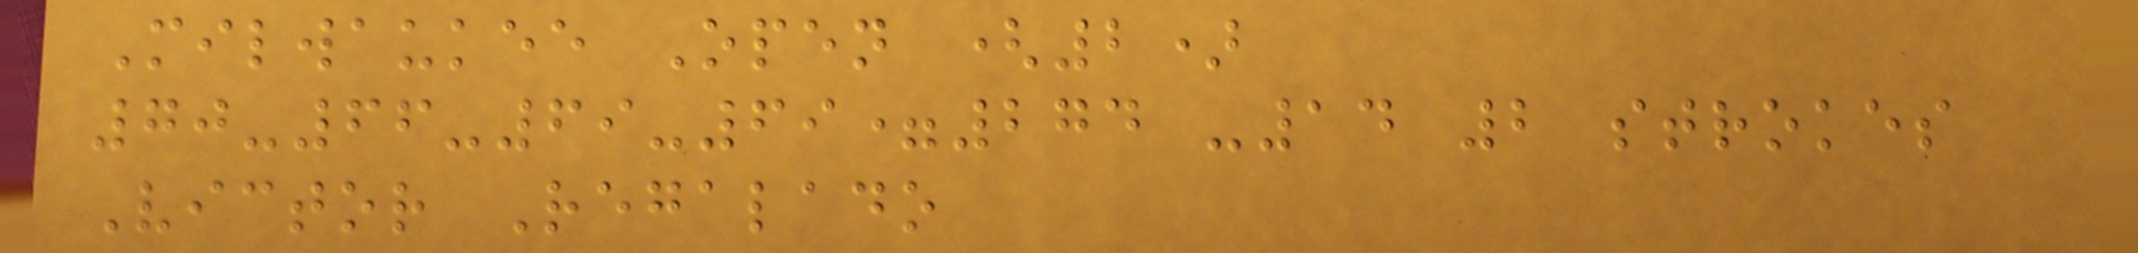Milwaukee Open (2)
70-66-69-69=274 -14 2 strokes
Victor Regalado
